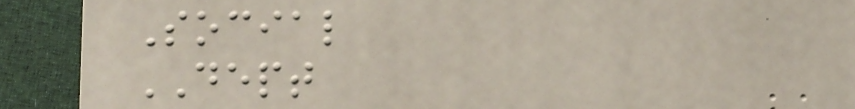Social
DEPT
